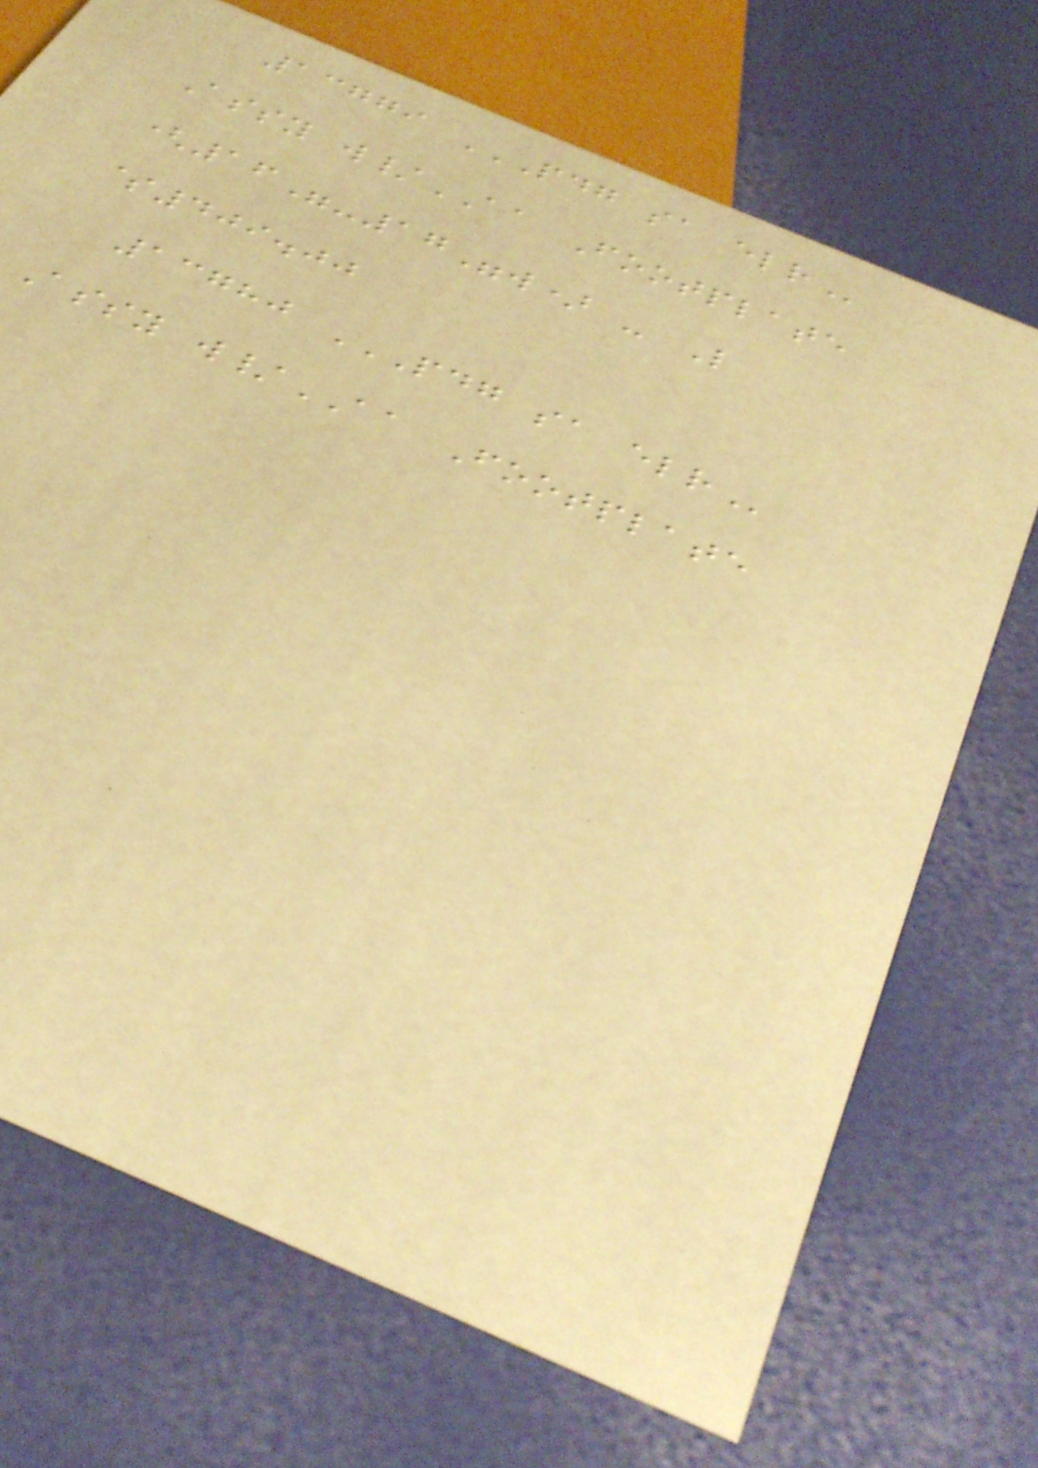13779 PDG SA ELR
Assy w/AA Footplate
(16"-17"w) - L
$409.00
13780 PDG SA ELR
Assy w/AA Footplate
